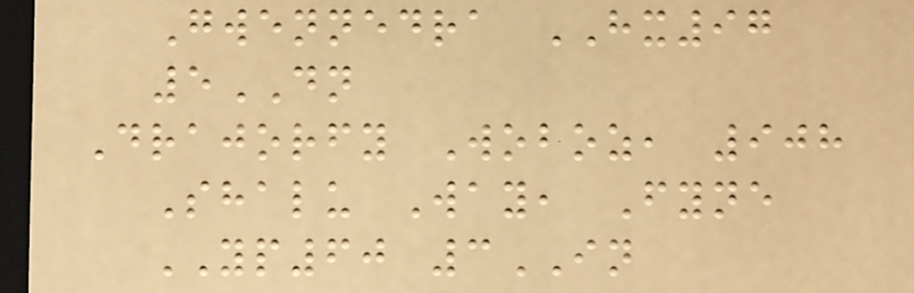Gwennedra HX97
5DN
Drajorfy Woboz, 908
Shalu Way, Fyne
YP60 3IN
